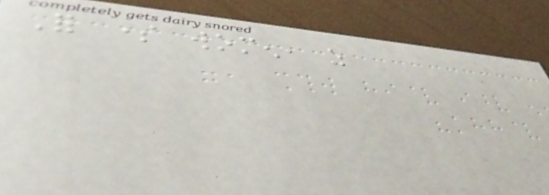For some women, as
